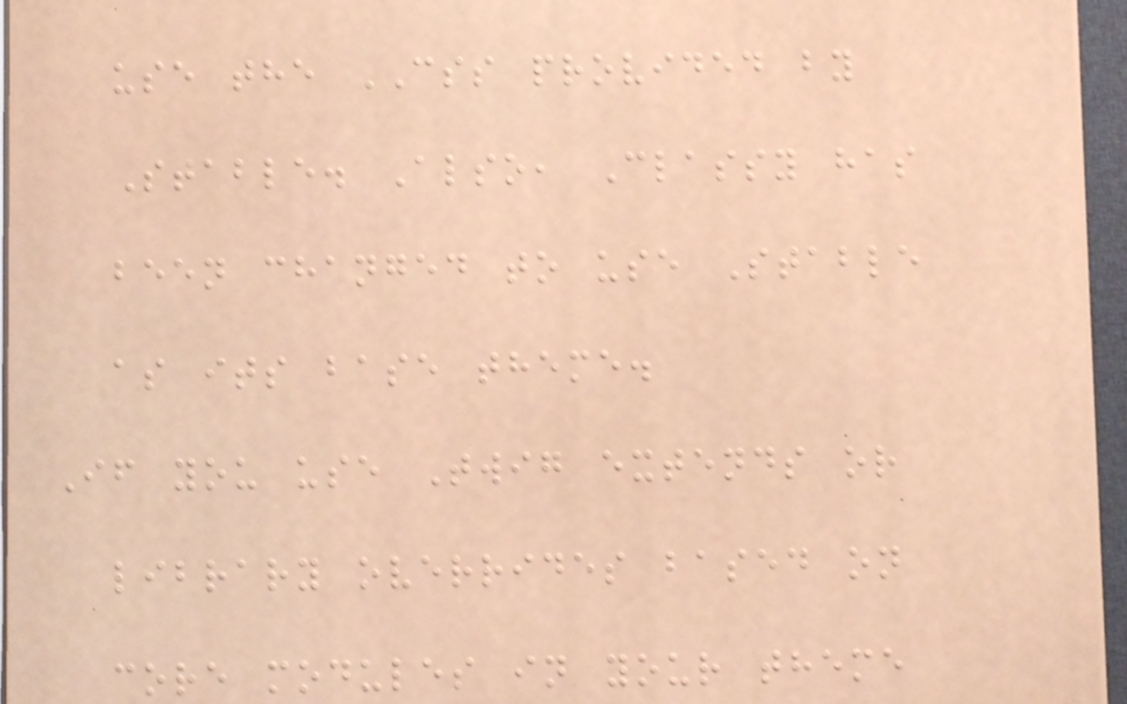use the CSS provided by
Stable. Also, Classy has
been changed to use Stable
as its base theme.
If you use Twig extends or
library overrides based on
core modules in your theme
